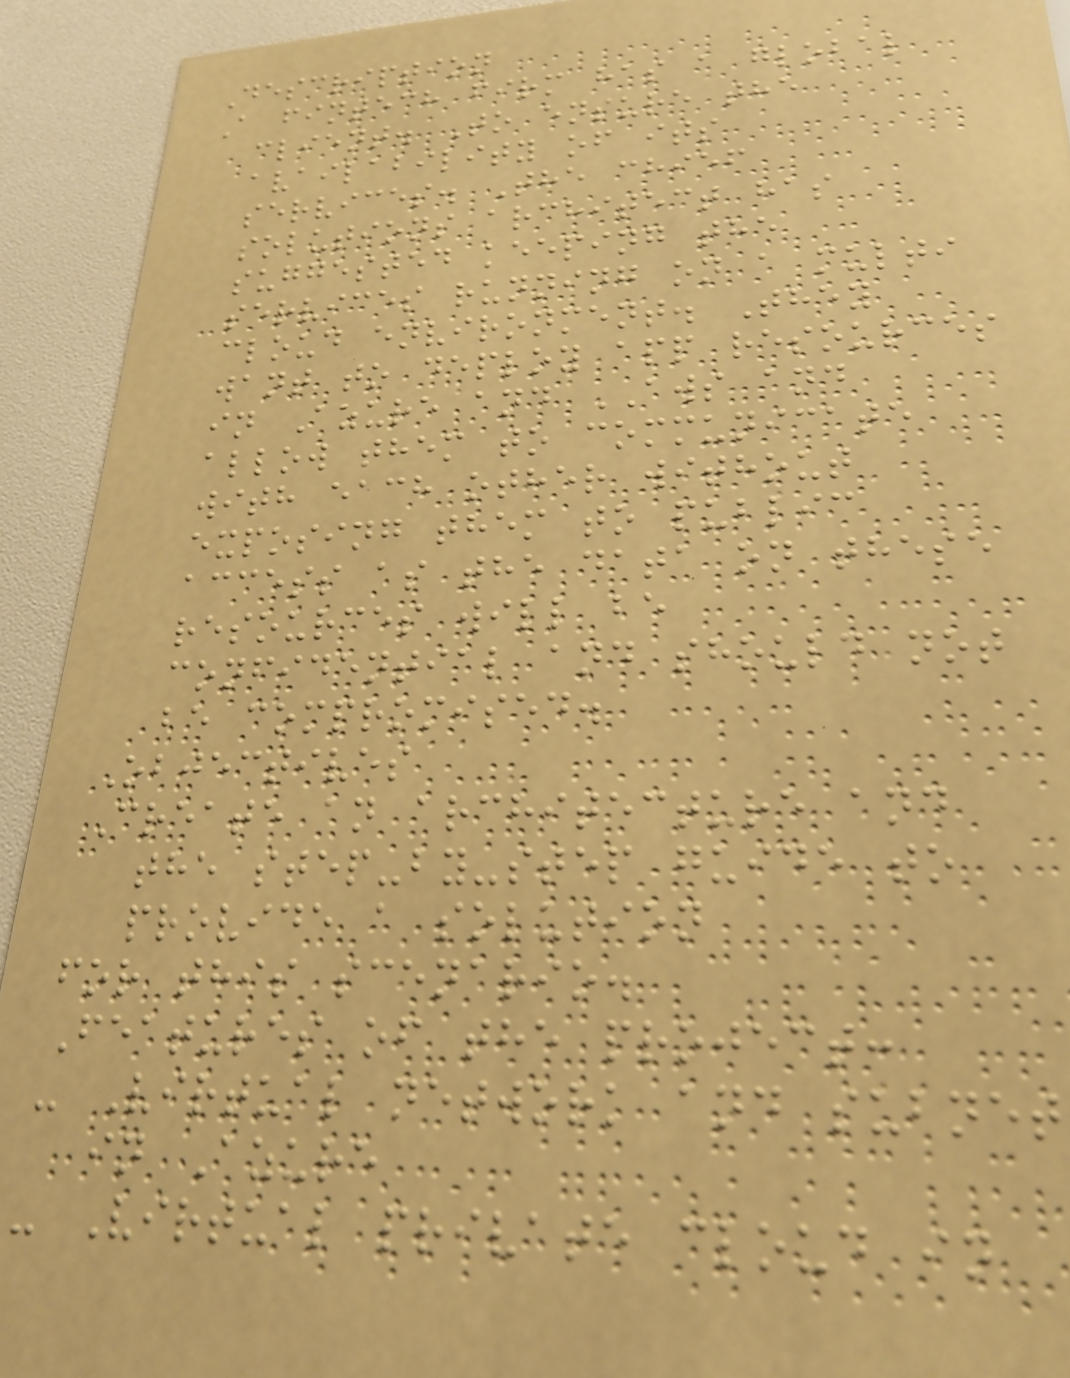Description
A fintech firm has a global
client. To ensure the
availability of its
services. The chief
solutions architect has
suggested keeping the
services running on a multi
cloud environment. They
want to deploy app resources
in Azure and AWS and
allow them to communicate
with each other without
exposing them to public
access as the data on these
resources will be
confidential and should not
be compromised.
Objectives
Create an architecture and
the step-by-step guide to
provide a solution
for this scenario.
Features of the project:
- Virtual network and subnet
in Azure
- Virtual private cloud in
